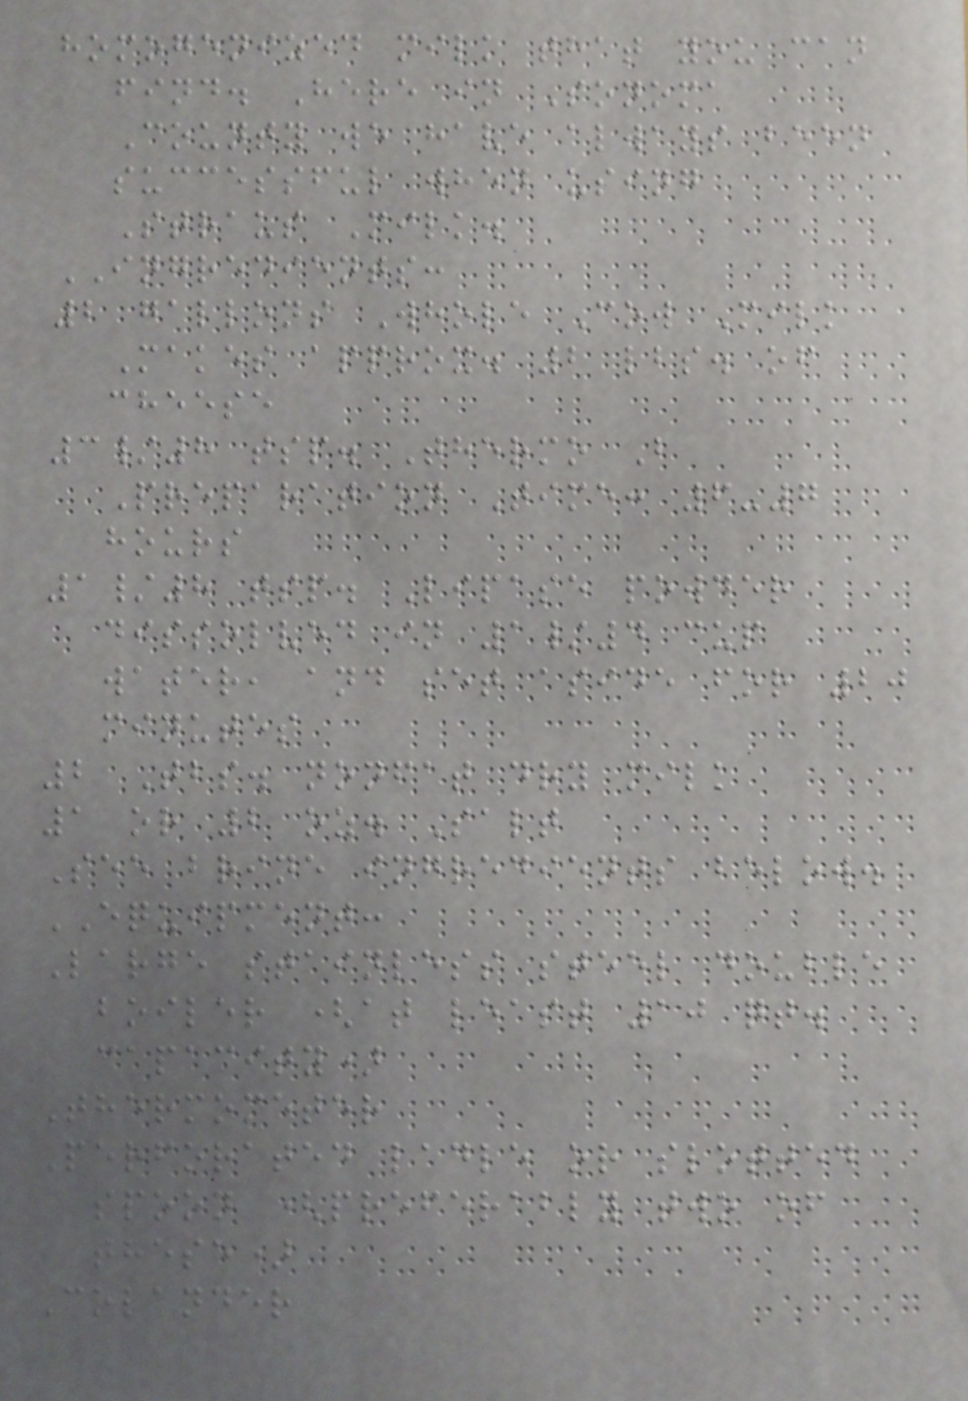homogenized milk that you can
find. Here in Sonoma
County we have always been
successful when using
Straus Milk.
INGREDIENTS:
2 gallons Whole Cow Milk
Makes approx. 2 lbs. of
cheese
3/8 tsp. Thermo B
Preparation Time: 6-7
hours
1/8 tsp. Lipase powder
dissolved in 1/4 cup
water, and set aside for 20
minutes
2 Tbs. nonfat dry milk
1 or 2 oz. Salt
See brine ingredients below.
EQUIPMENT:
Large stainless steel double
boiler (at least 10 qt.
capacity)
Thermometer
Perforated ladle or slotted
spoon (preferably two of
these)
Colander
